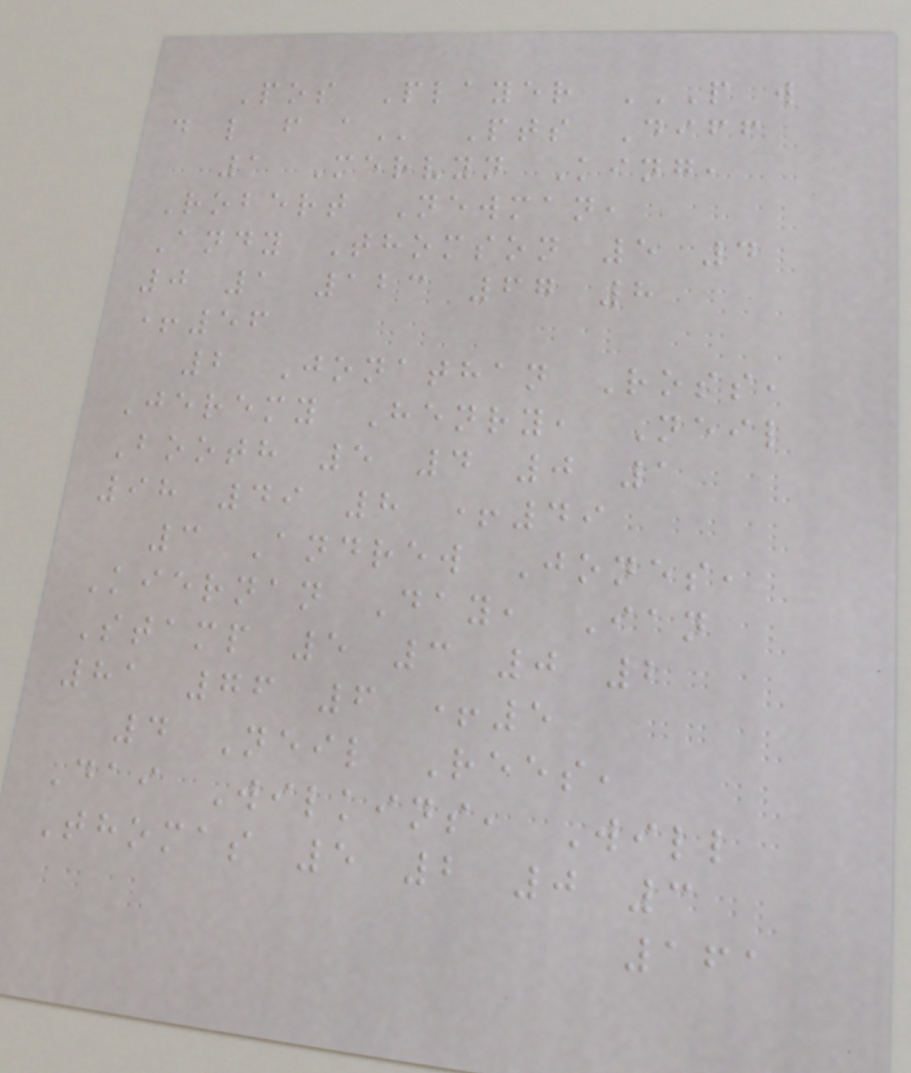Pos Player P W
D L F A Pts Diff
1 Mervyn King,
Robert Newman,
Andy Thomson 5 4
0 1 123 67 8
+56
2 Jonathan Ross,
Jeremy Henry, Neil
Booth 5 4 0 1
98 49 8 +49
3 Andrew Jones,
Kiernan Day, Ian
Stamp 5 3 0 2
81 76 6 +5
4 Neil Rees,
Dai Wilkins, Will
Thomas 5 2 0 3
161
